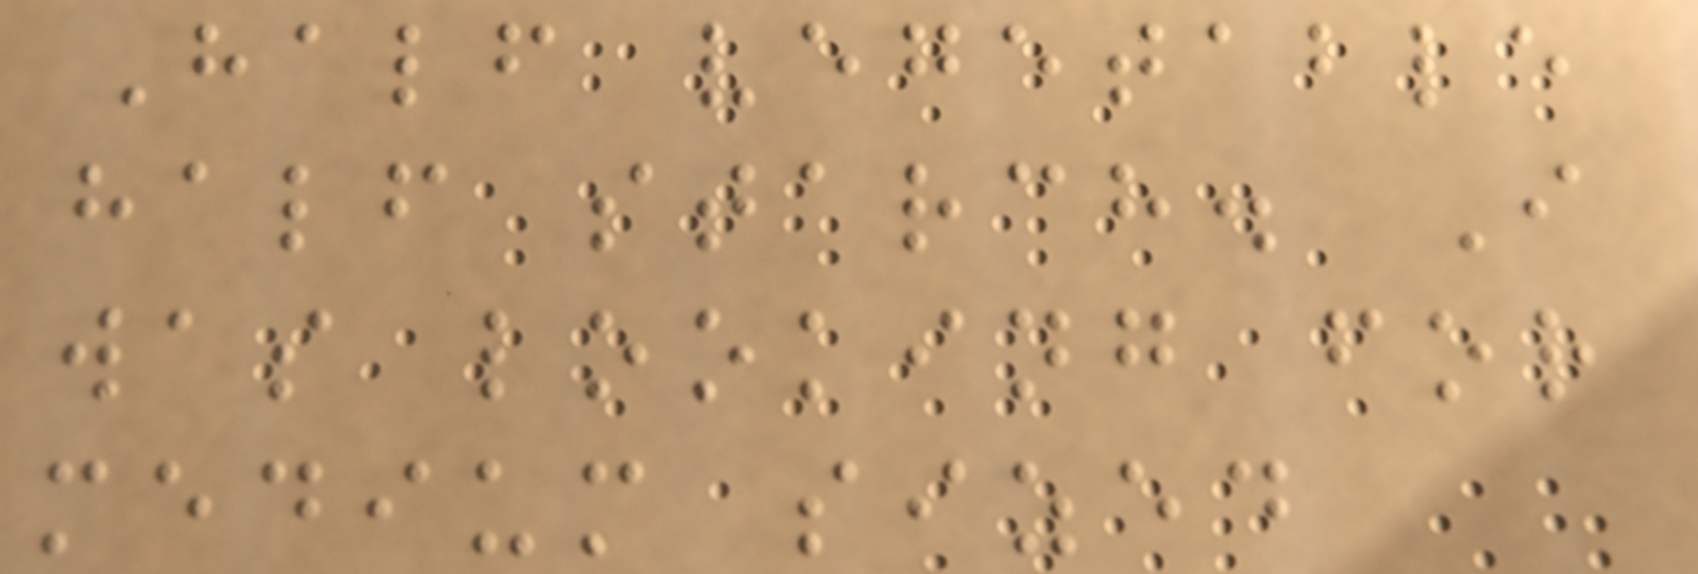Half vegetable
half starch. I
was looking for
medium sized
